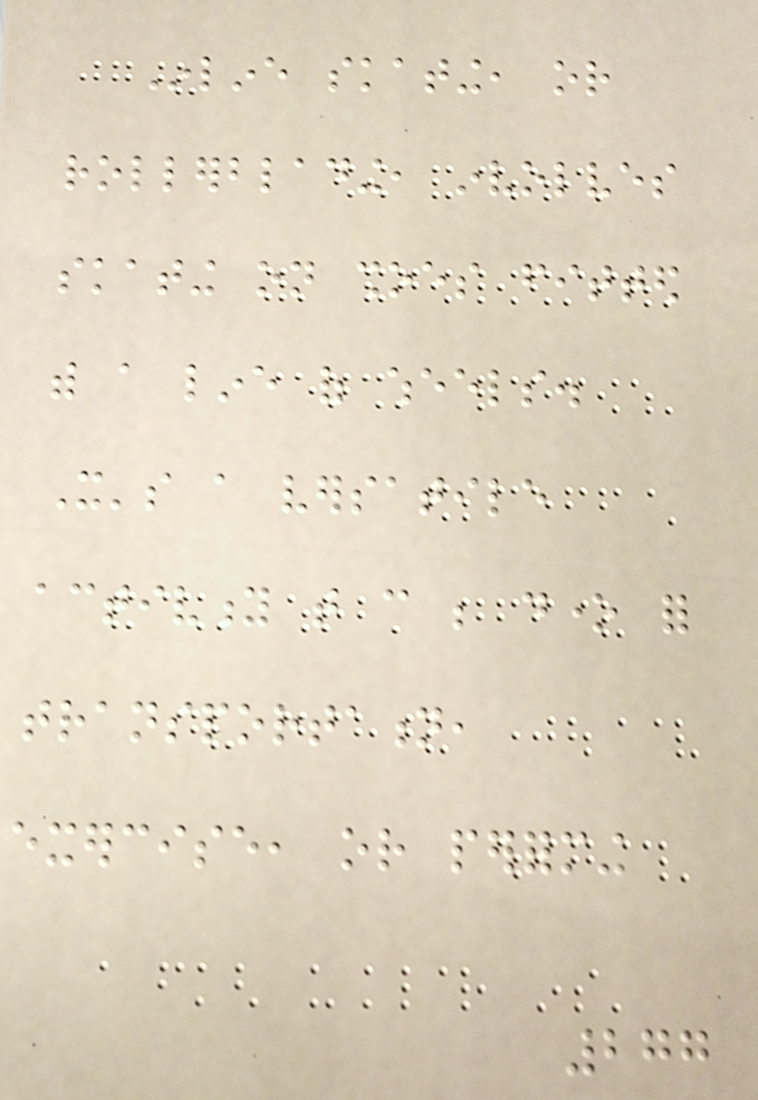Inline skating, or
rollerblading, involves
skating on shoes fitted
with a line of wheels.
It's a versatile
activity that can be done for
transportation,
exercise, or performing
277
